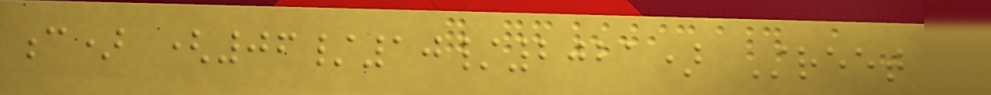c) (06/10/2021) Street
